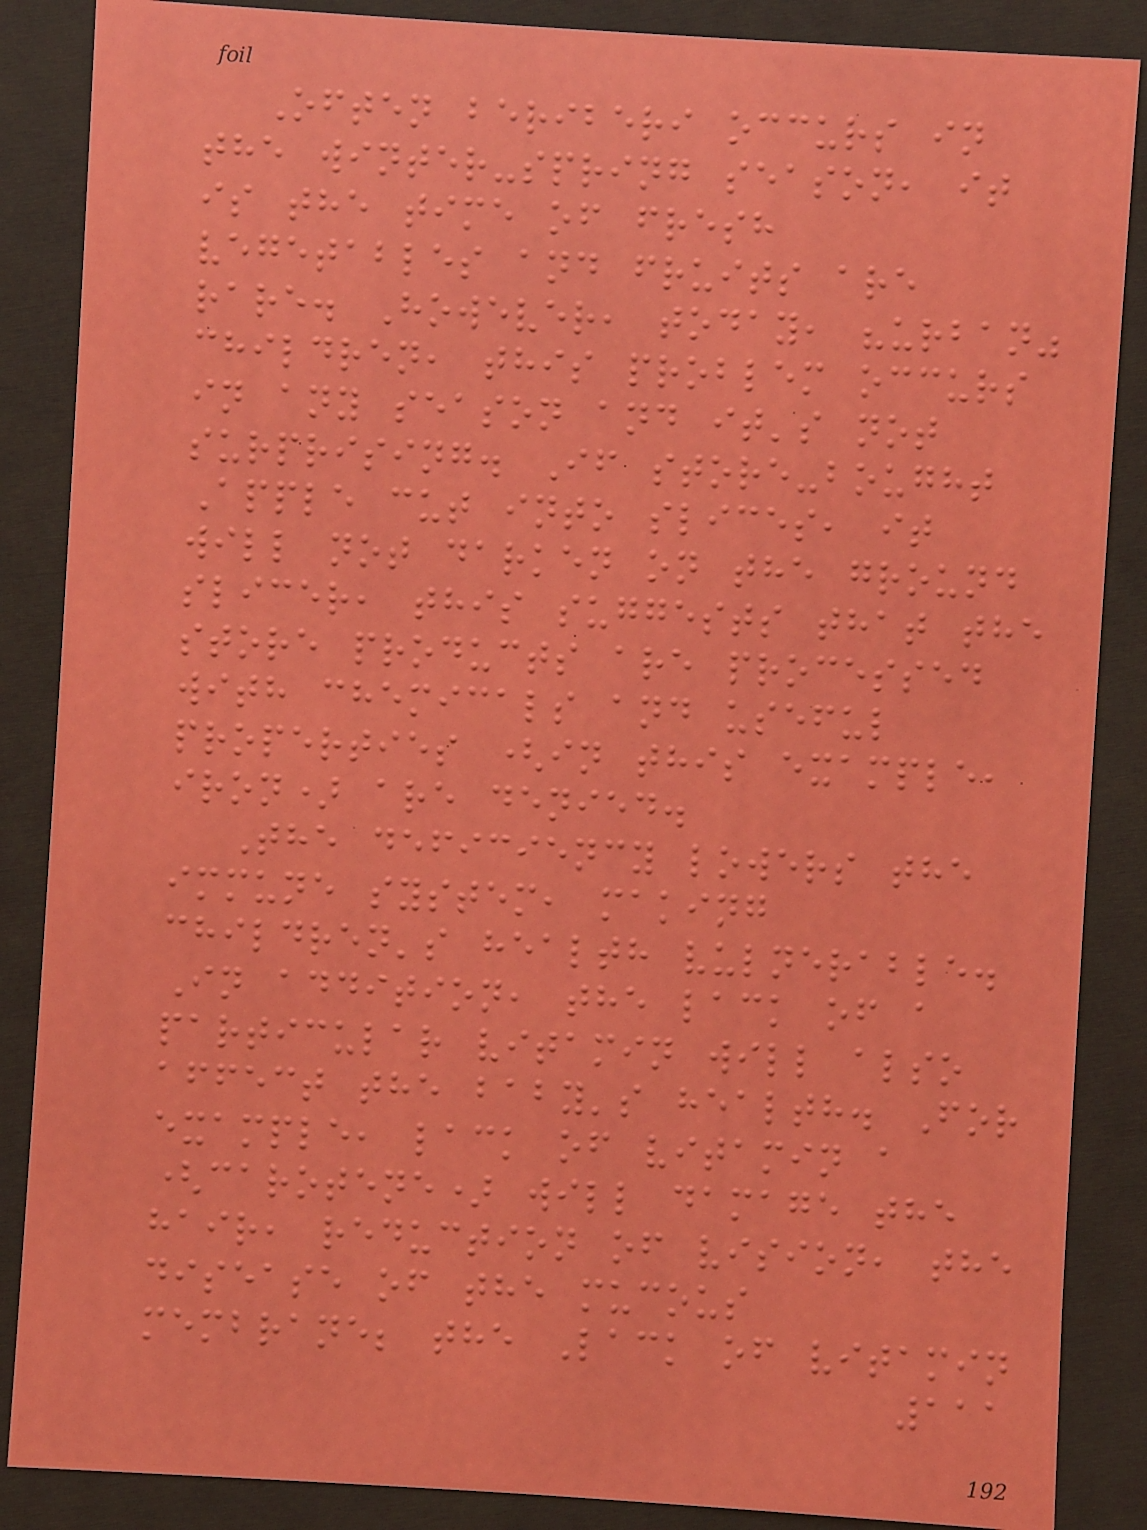Often beriberi occurs in
the winter-spring season, it
is the time of fresh
vegetables and fruits are
rare. However, today, "urban"
children, this problem occurs
in any season and it's not
surprising. If store-bought
Apple cut into slices, it
will not darken on the ground
slicer, this suggests that the
store products are processed
with chemicals and useful
properties (in this example,
iron) are denied.
The deficiency lowers the
immune system, making
children's health vulnerable.
In addition, the lack of a
particular vitamin will also
affect the baby's health. For
example, lack of vitamin a
(carotene) will damage the
hair, reduction of vision, the
disease of the mucous
membrane; the Lack of vitamin
111
